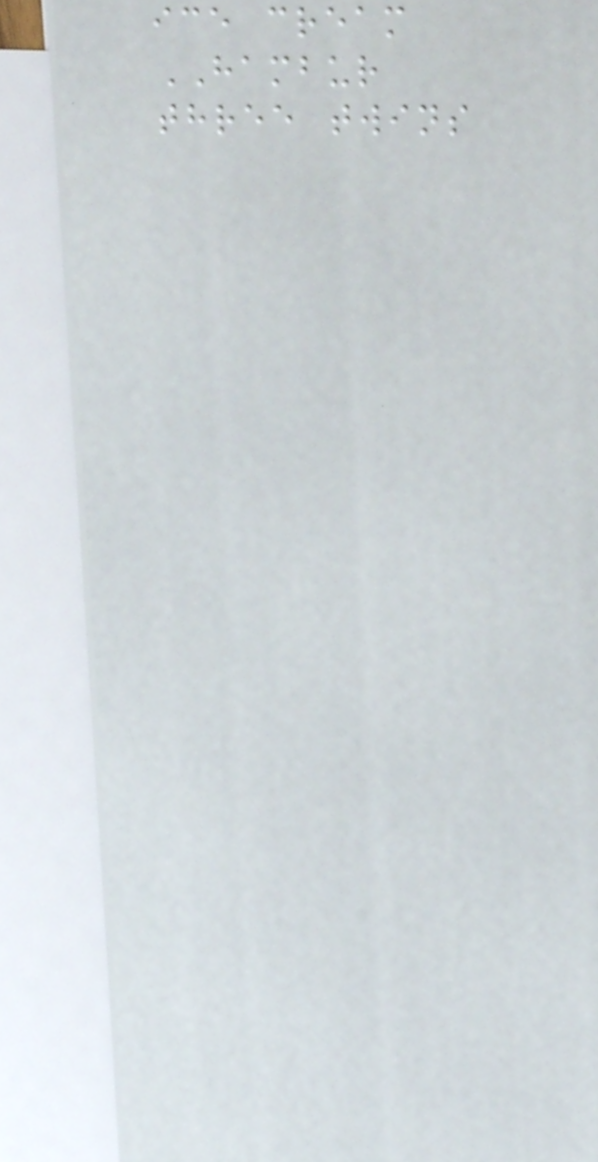ice cream
HAMBUR
three twins
